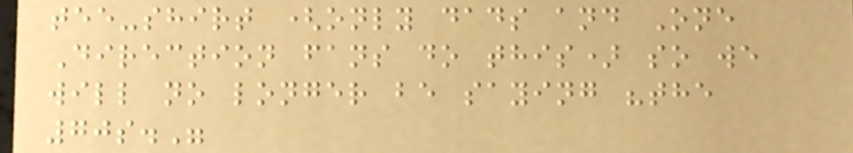tee-shirt (only dads and One
Direction fans do this) so we
will no longer be saying "the
70s."
